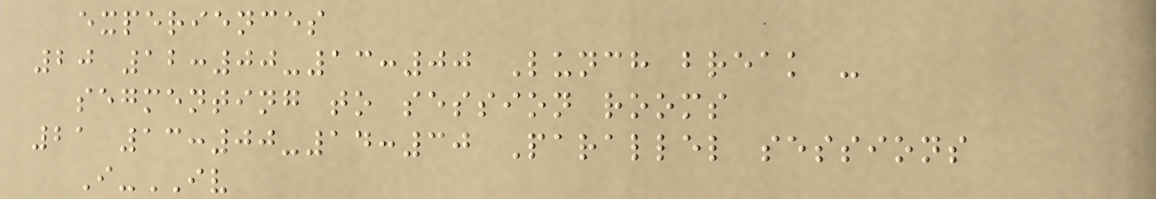experiences
20 12:00-13:00 Lunch break -
segmenting to session rooms
21 13:00-14:30 Parallel sessions
I-IV
